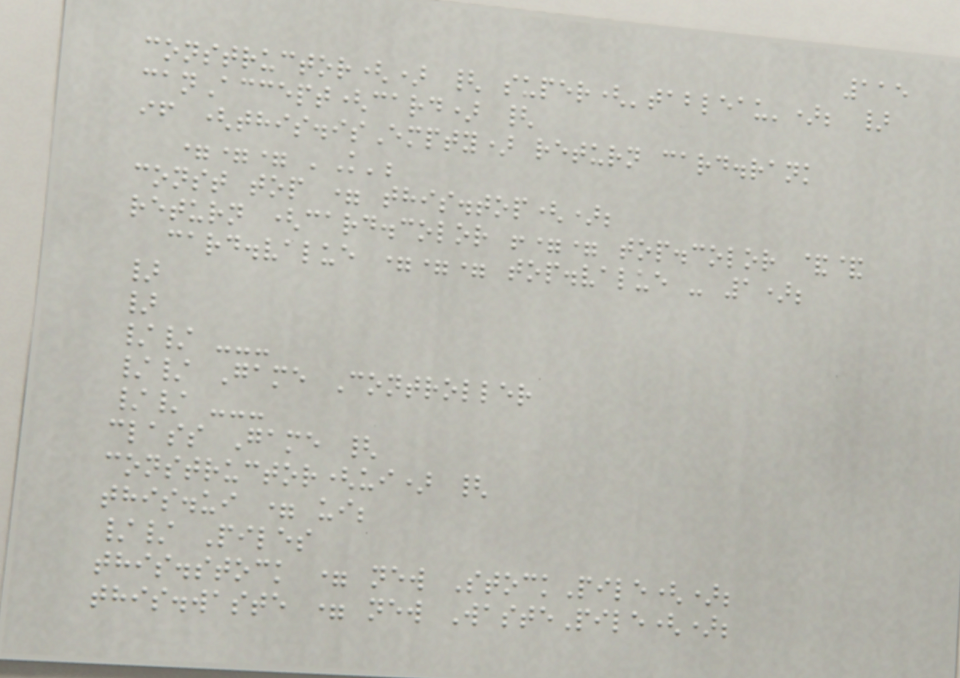115
constructor() { super('tableau'); }
canAccept(card) {
if (this.isEmpty) return card.rank
=== 'K';
const top = this.top();
return (card.color !== top.color &&
card.value === top.value - 1);
}
}
// ---
// Game Controller
// ---
class Game {
constructor(ui) {
this.ui = ui;
// Piles
this.stock = new StockPile();
this.waste = new WastePile();
